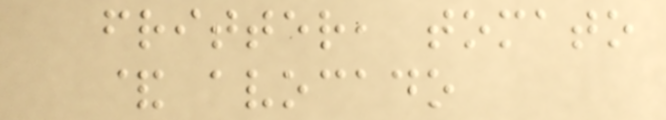fritter, tomato
& avocado
